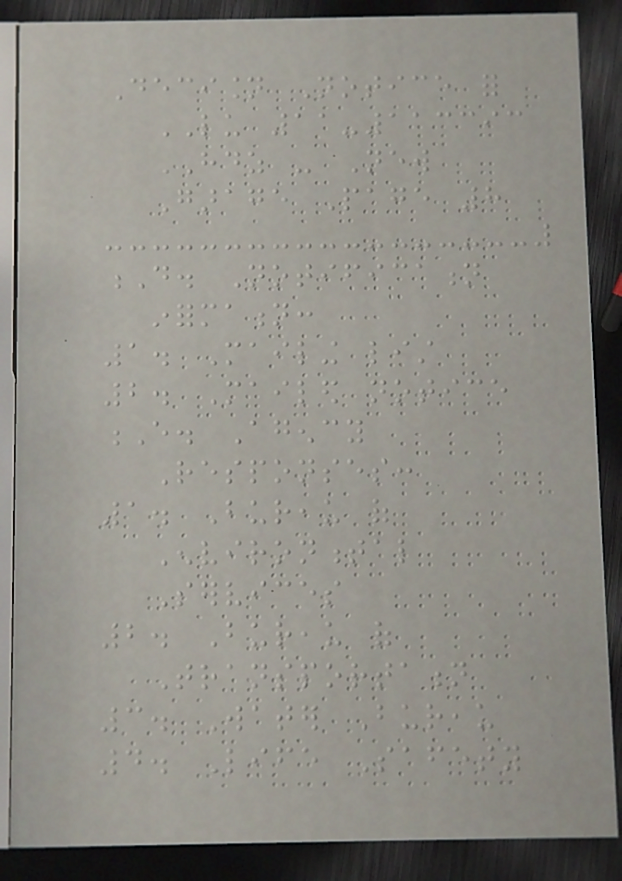Decision Notice for
LU 11-113393
HDZ - New
Garage Page 8
D. Notification
information:
1. Mailing list
2. Mailed notice
E. Agency
Responses:
1. Bureau of
Environmental
Services
2. Bureau of
Transportation
3. Water Bureau
4. Life Safety
